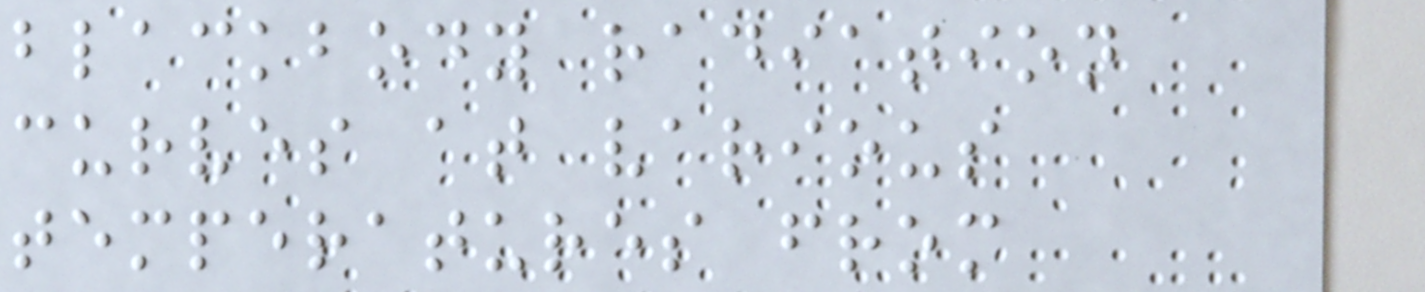blackbody radiation
curves at various
temperatures from
